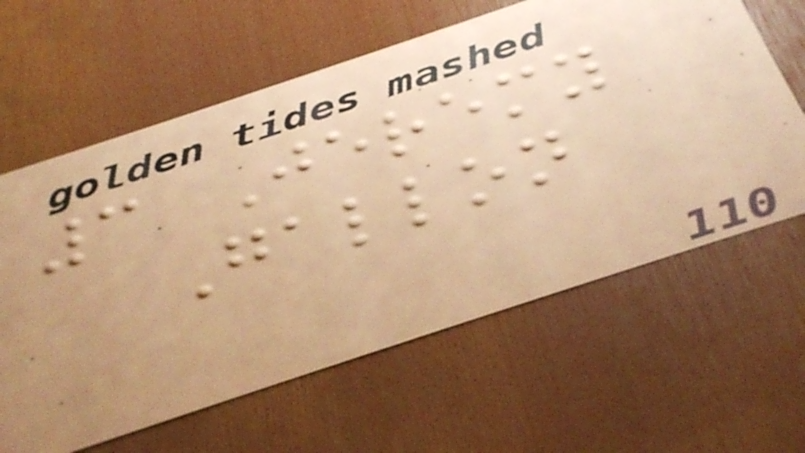3 Jeremy
Gallon
